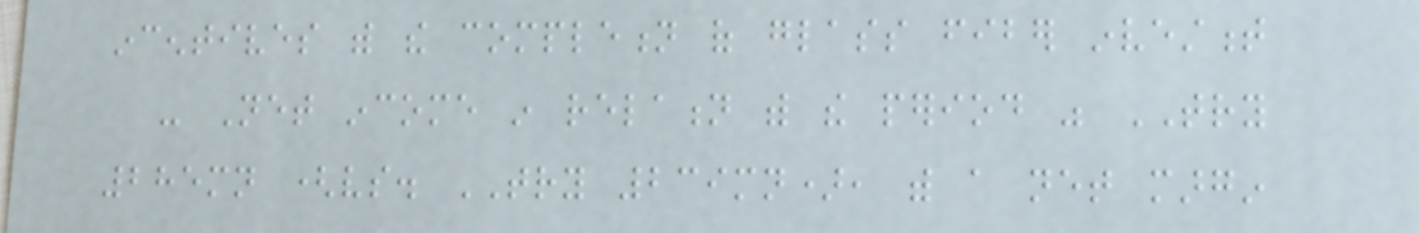incentives with the completion of glass fiber investment
- Net income in relation with the period was TRY
285mn (vs. TRY 239mn), with a net margin
